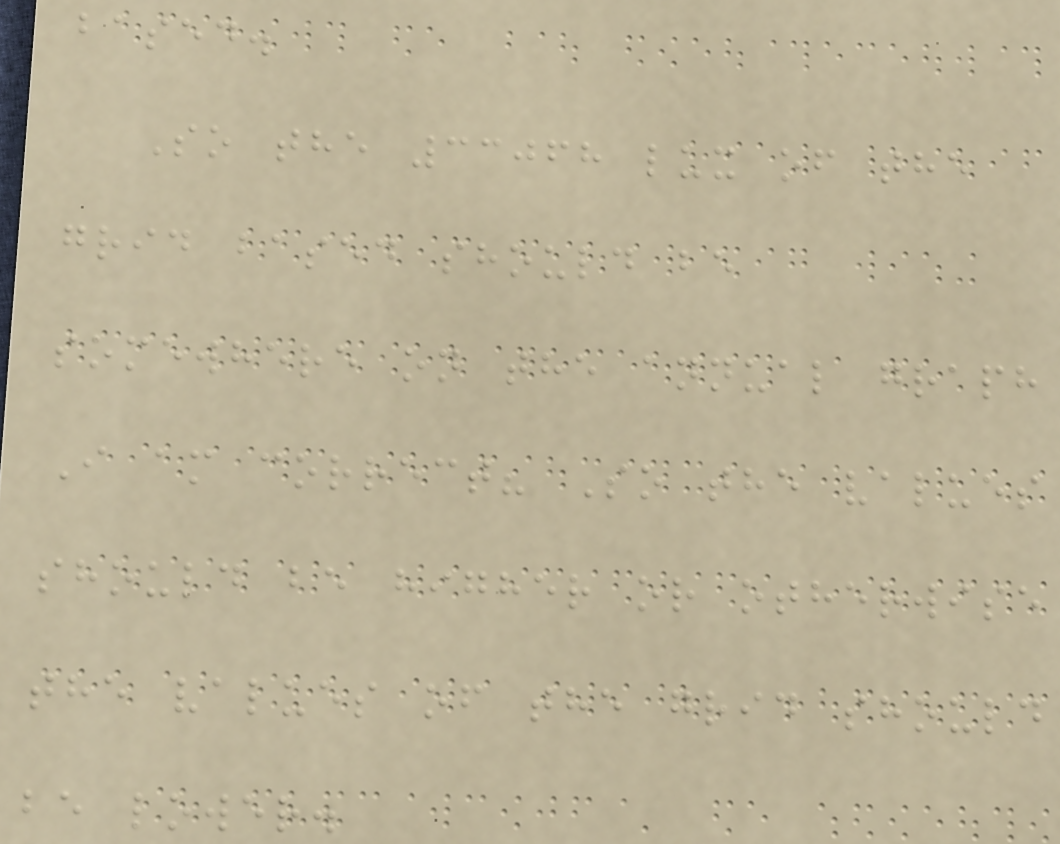based.
So the 33068 lux of the
grid based should be
somewhere on the annual graph
I am correct? So the values
should be higher or otherwise
the values of the grid should
be lower.
